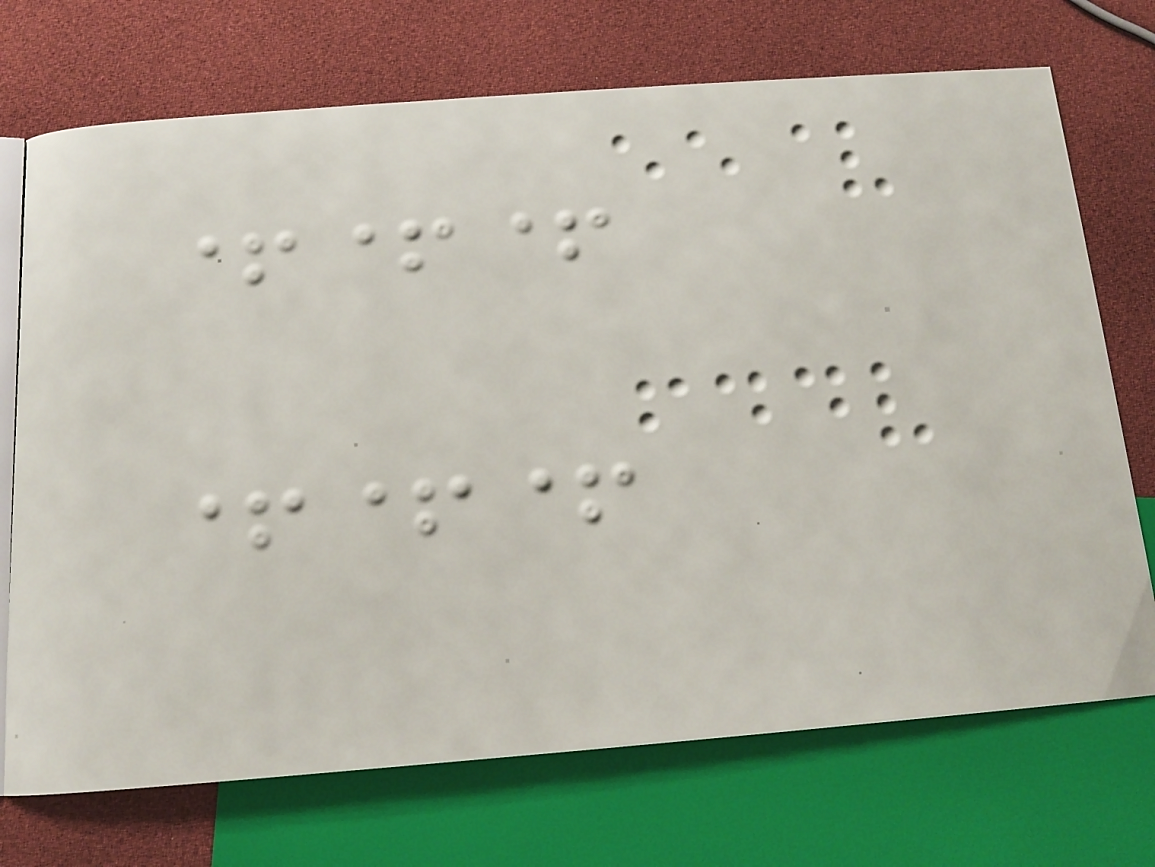+++
+++
